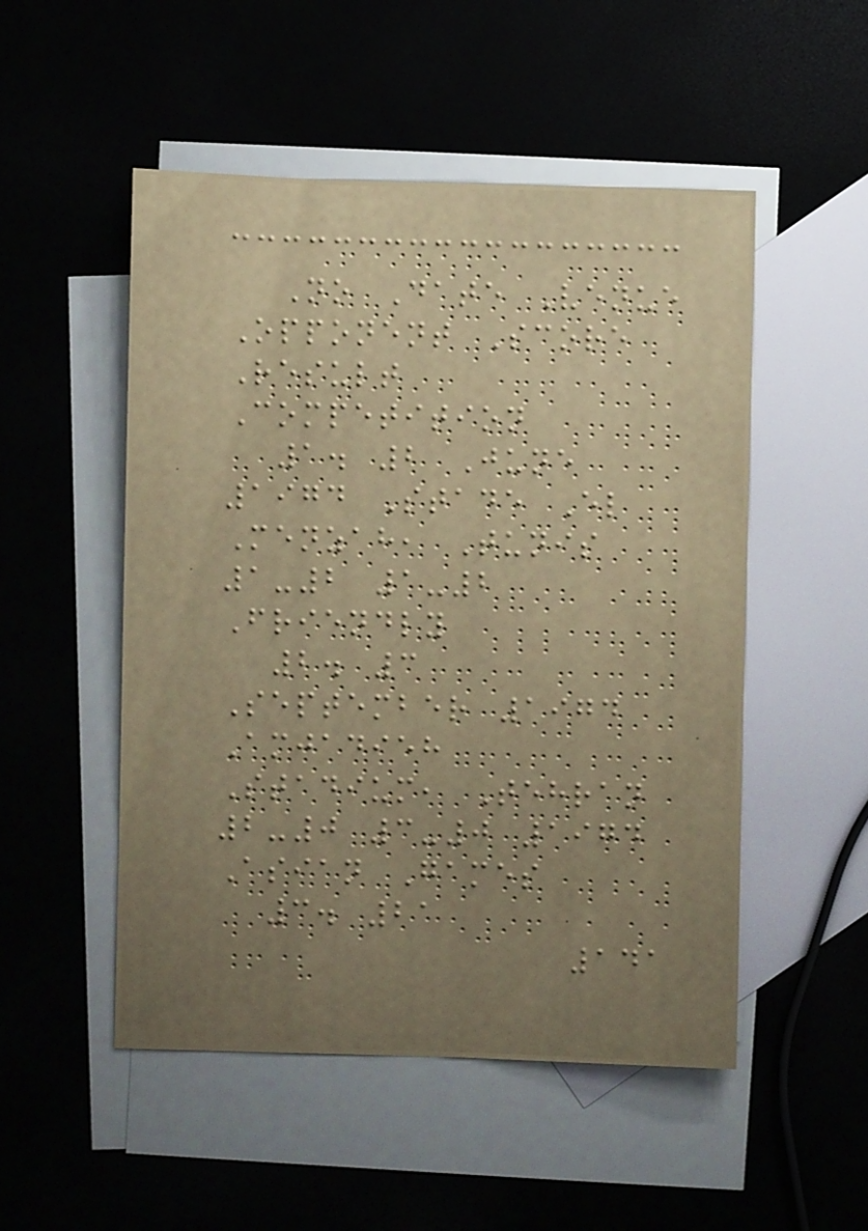No Date Venue
Opponent Score
Result
Competition
1. 2 June
1974 Stade El
Menzah, Tunis
1-2 1-2
Friendly
2. 3
September 1974
Amjadieh
Stadium, Tehran
2-0 3-0 1974
Asian Games
3. 21
141
